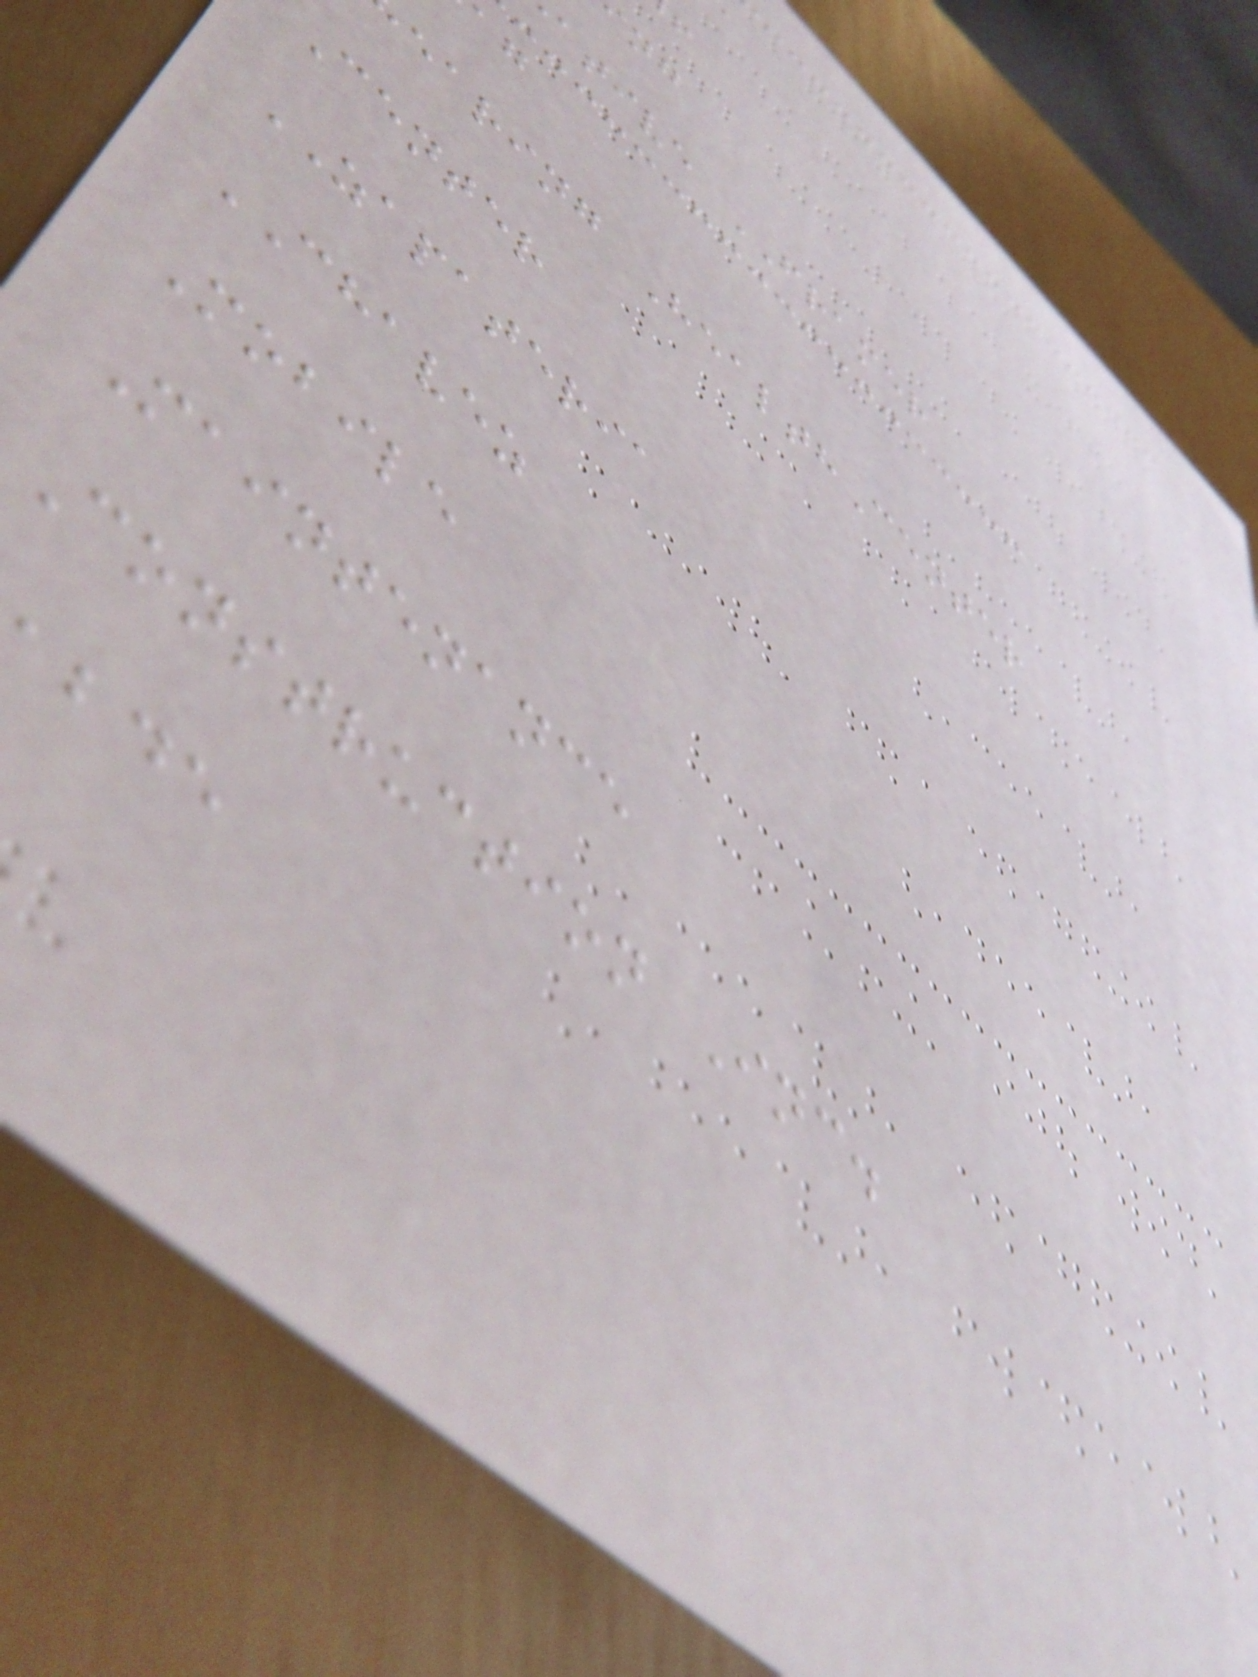ative FRAMER
earing HealthCenter
Center
ZAPATERIA
CHAVEZ
Mobile
Maintenance
Construction Inc.
